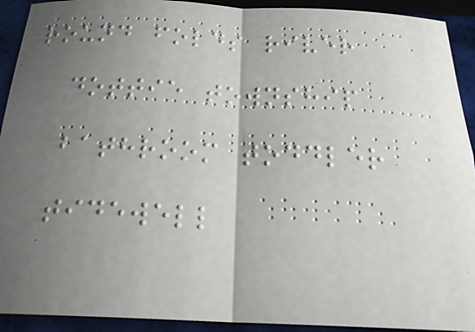round folds river
dottie township
bathroom toddler
tidewell
